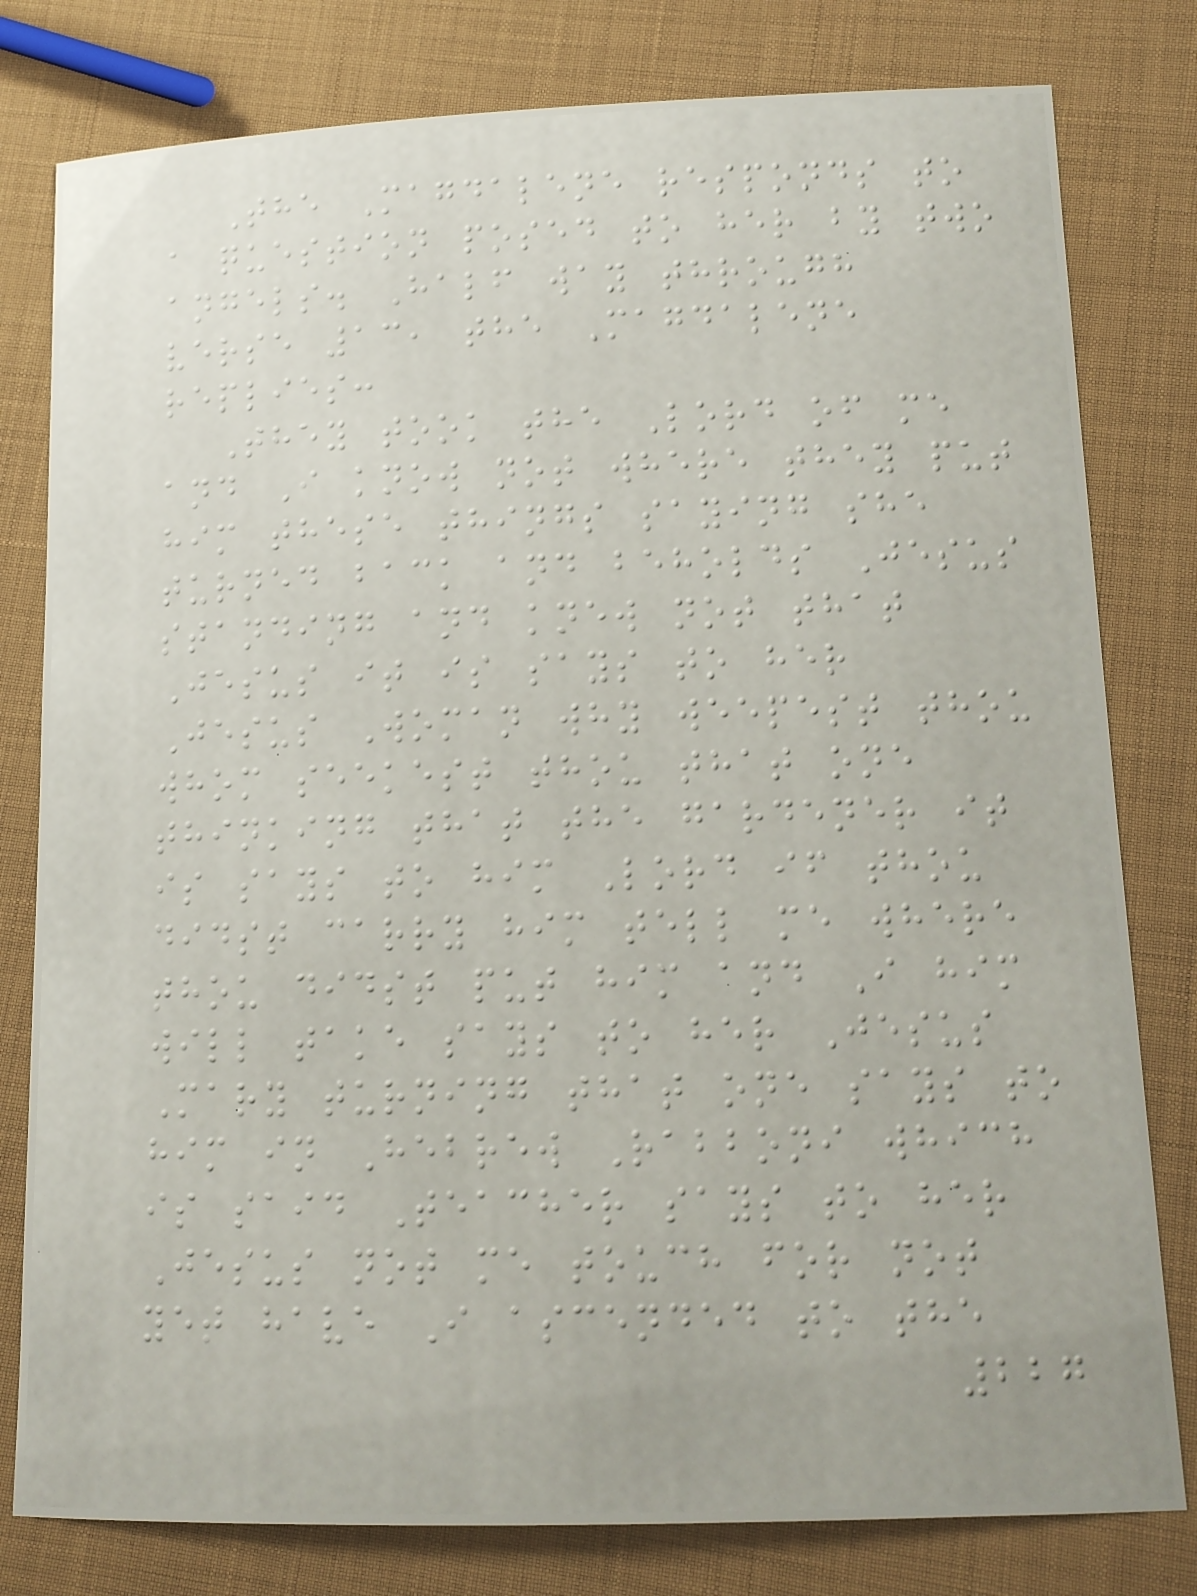The Magdalene responds to
a question posed to her by two
angels. Half way through
verse 13, the Magdalene
replies:
They took the Lord of me
and I know not where they put
him these things saying she
turned back and beholds Jesus
standing and knew not that
Jesus it is says to her
Jesus Woman why weepest thou
whom seekest thou that one
thinking that the gardener it
is says to him Lord if thou
didst carry him tell me where
thou didst put him and I him
will take says to her Jesus
Mary turning that one says to
him in Hebrew Rabboni which
is said Teacher says to her
Jesus not me touch for not
yet have I ascended to the
227
